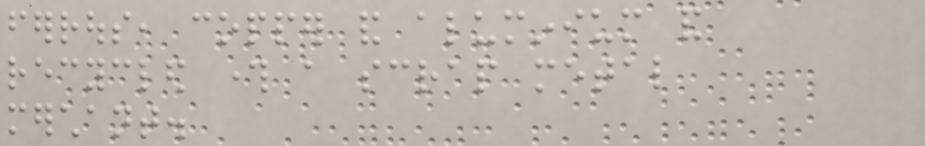ferrous, copper and aluminium and
recycled through a scrap metal
merchant.
